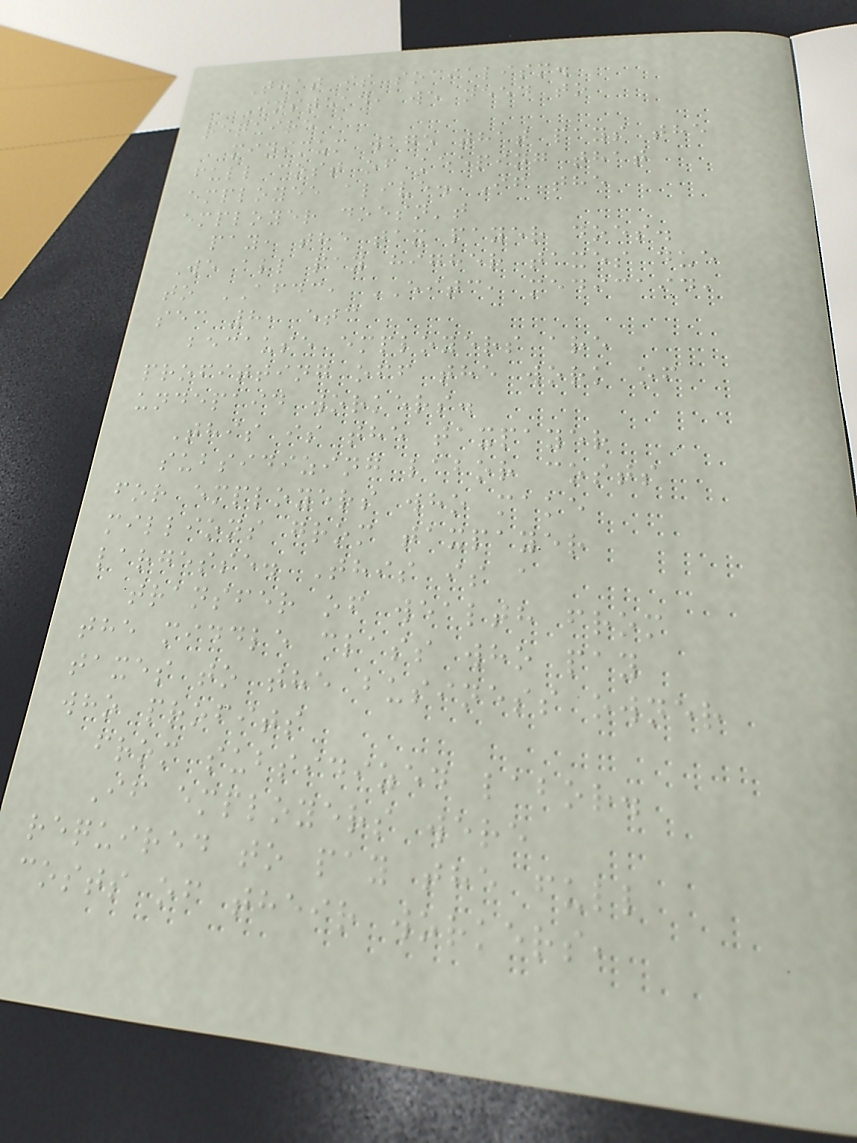That is socialism.
Instead, we need to
require a
minimum wage that pays the
full cost of keeping that
employee alive. If the
employer doesn't
pay, the tax payer does.
We all pay higher taxes due
to AFDC, EITC, medicaid,
sec 8, etc
because employers are
profitting off the work of
undepaid workers.
This is the taxpayer
subsidizing labor costs
for employers who make
millions grom taxpayer
largesse. This is a
transfer of wealth from
the middle class who pay
taxes to the business owner
who profits
from subsidized labor.
If employers were
required to pay the full
costs of their workers,
